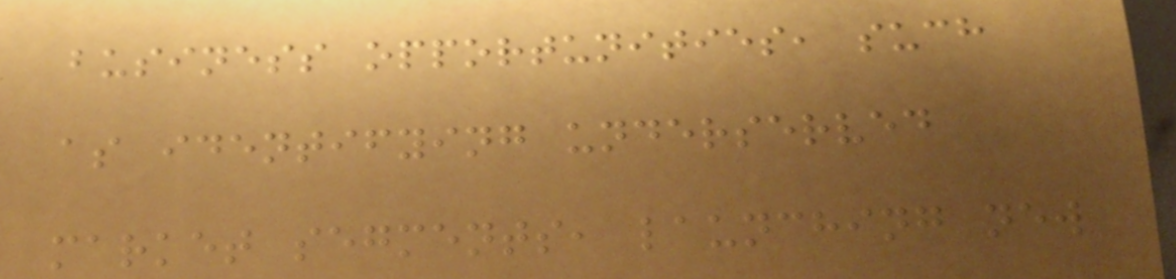business opportunities, such
as identifying underserved
market segments, launching new
